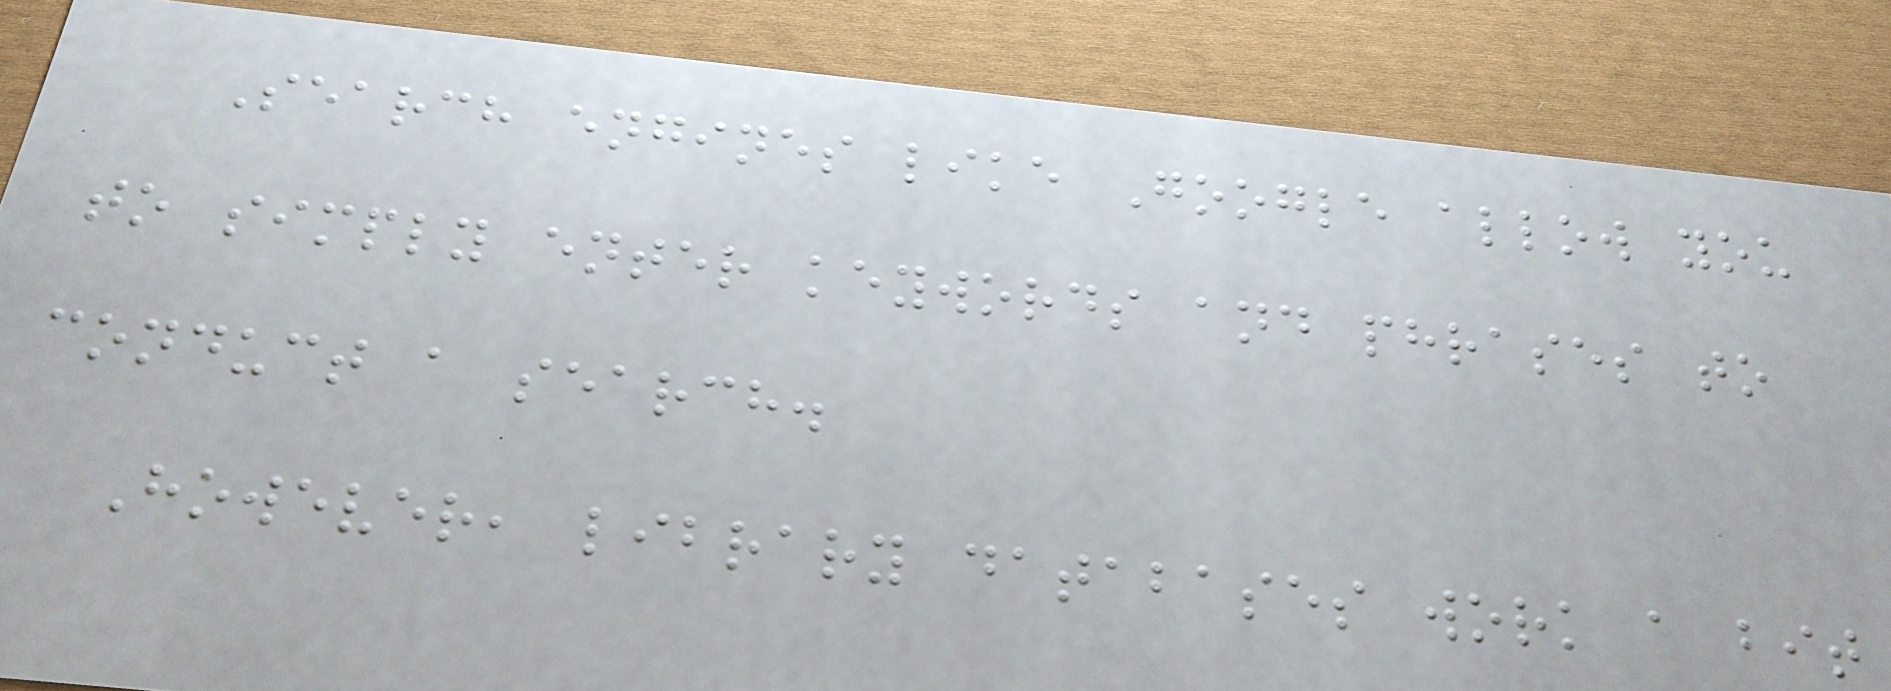Search engines like Google allow you
to simply enter keywords and phrases to
conduct a search.
However, library databases work a bit
